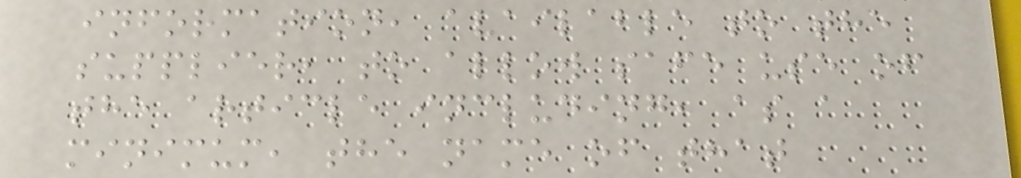information, available to the
supplier, to allow safe use of
the article including, as a
minimum, the name of that
